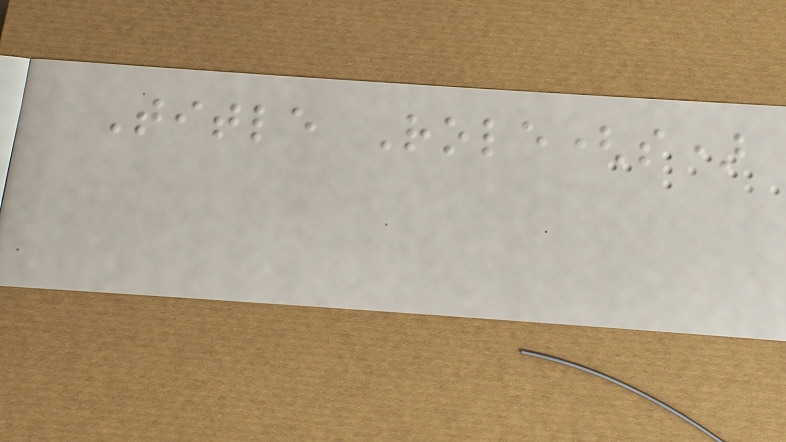Title Role(s)
